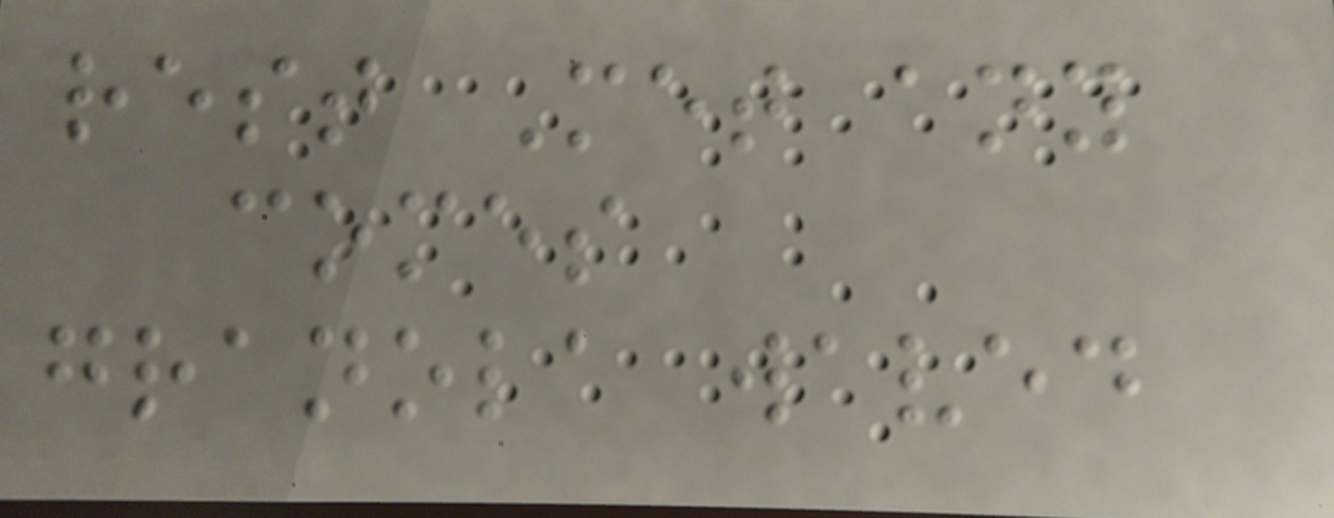rest Met any
comes
granola waved
